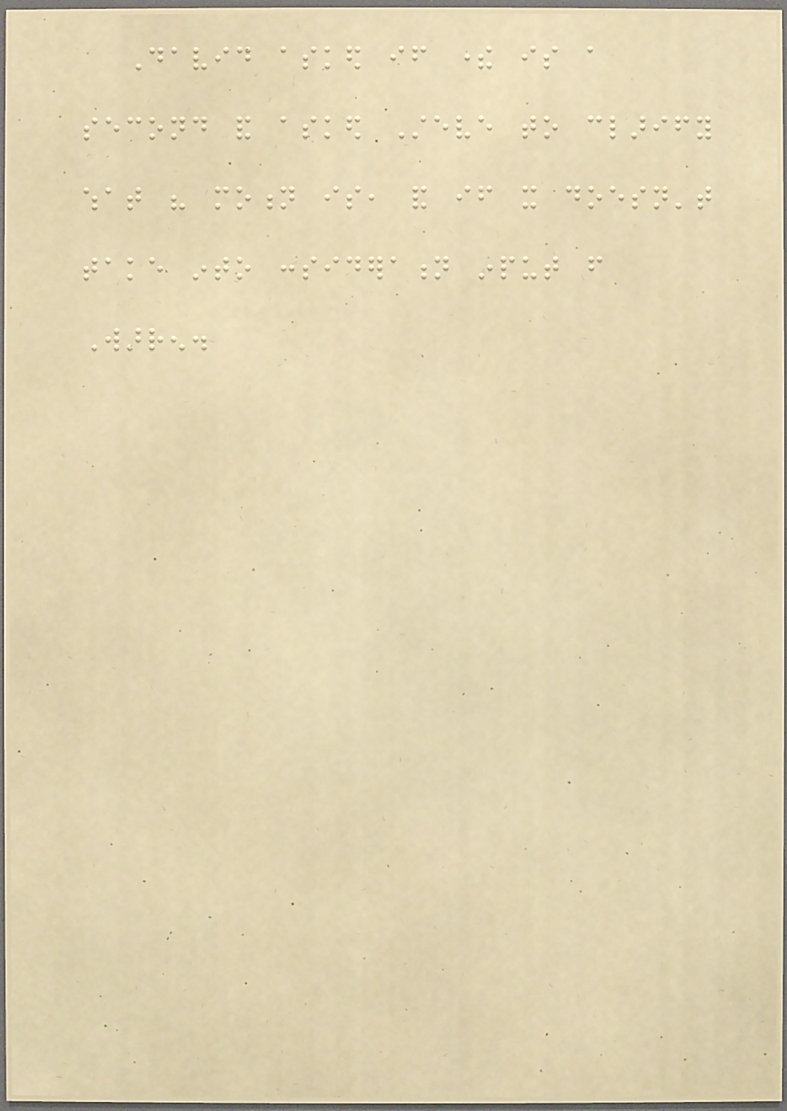David asked if there is a
second and asked Steve to clarify
what his motion is, and if it doesn't
take into consideration input from
Warren.
